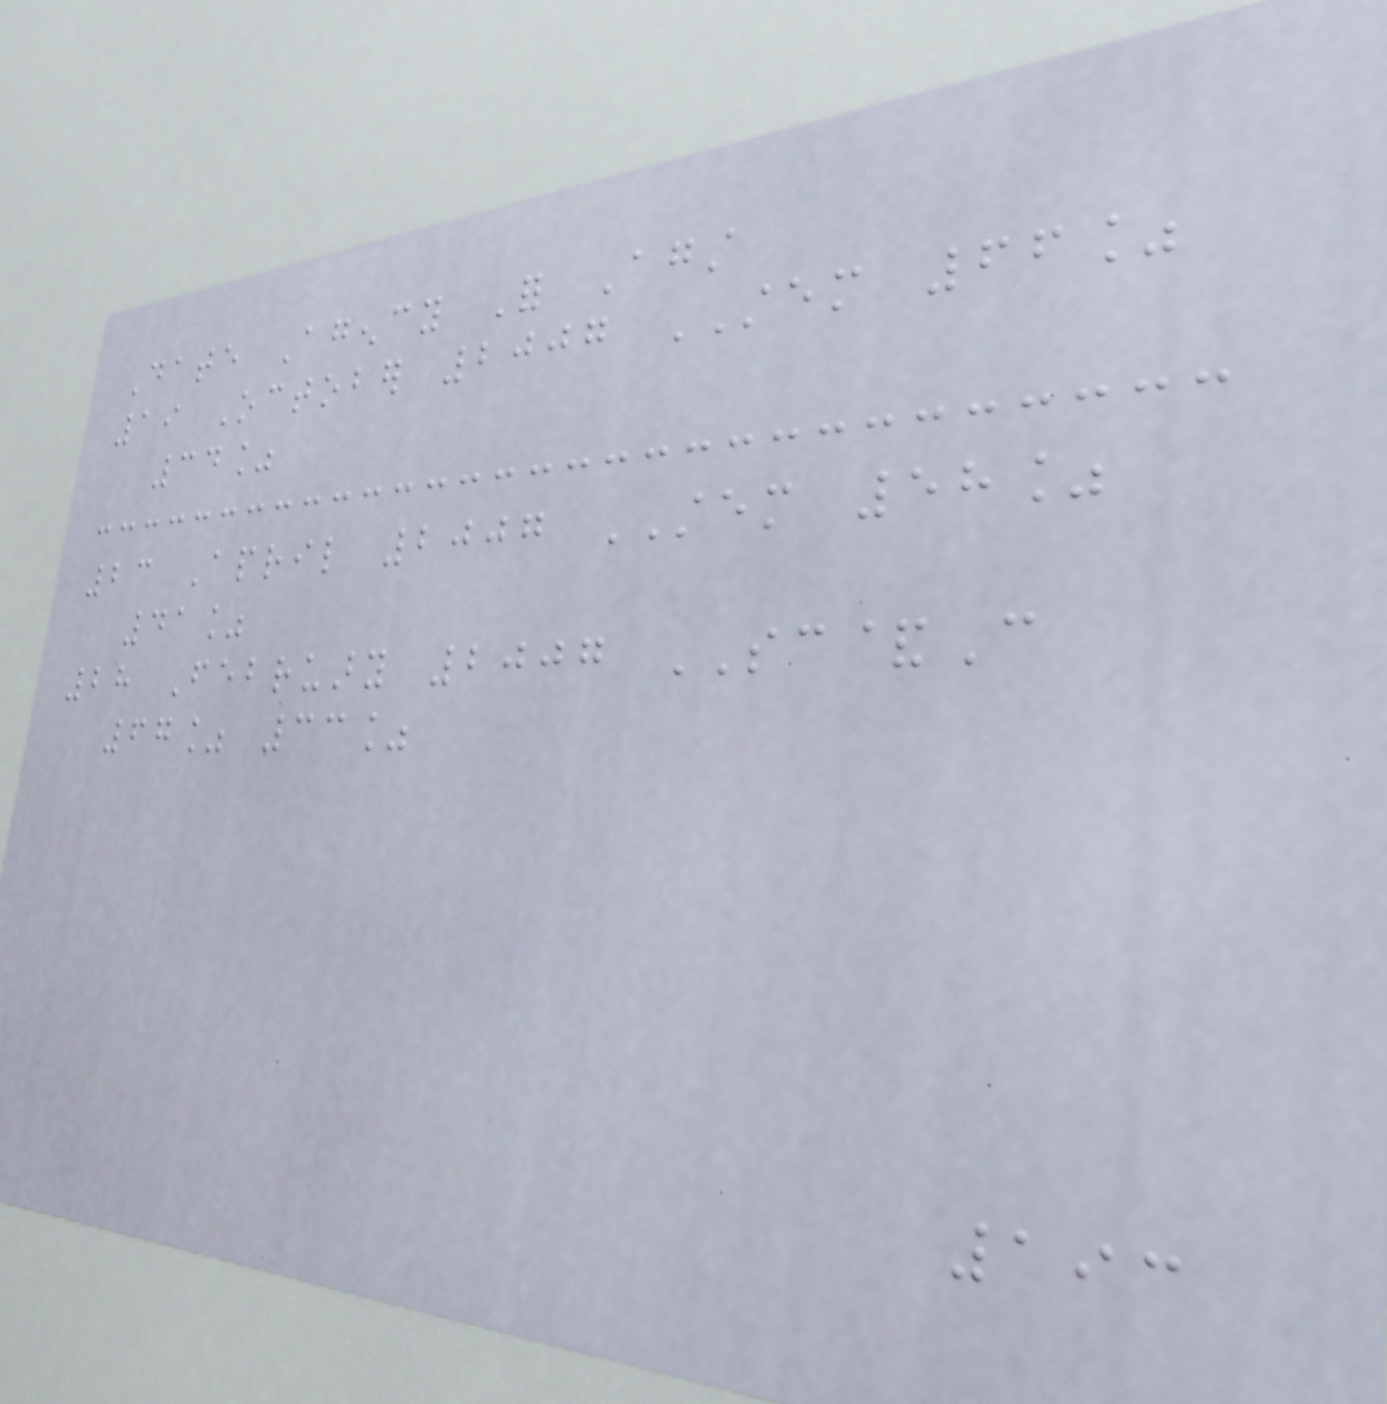Date Agency For Against
19 October 2007 STEM 66%
34%
23 April 2007 STEM 58%
41%
28 February 2007 SC&C
67% 33%
193
